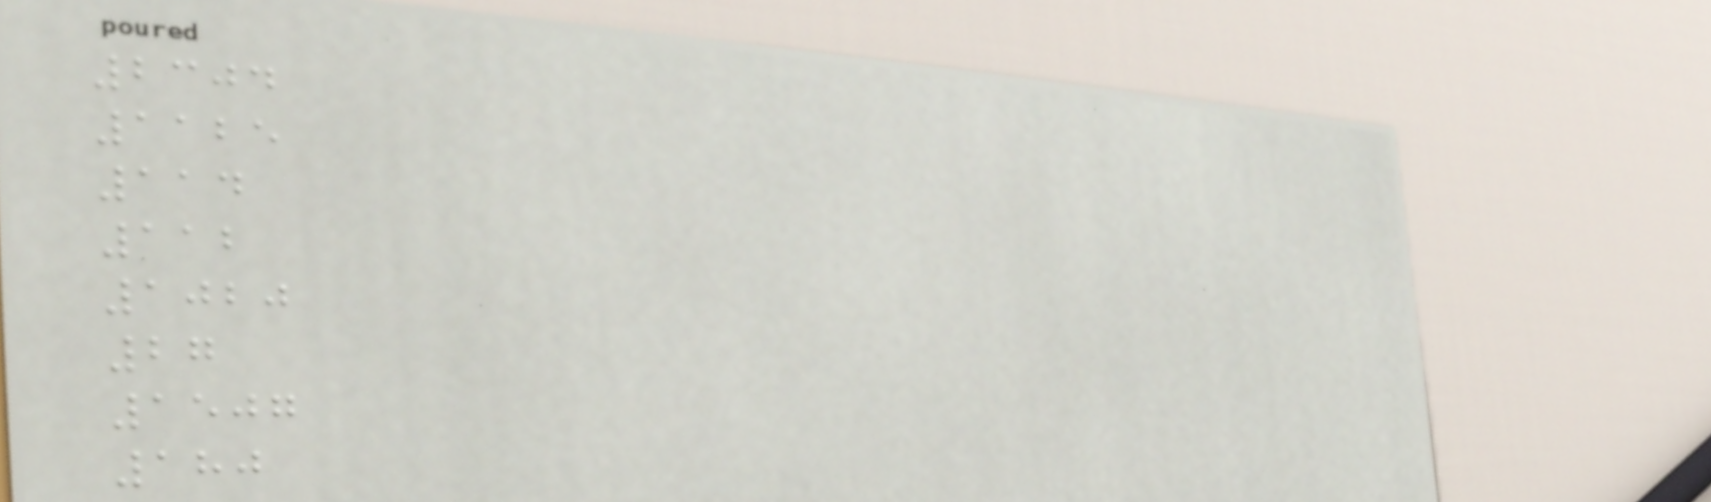2304
1125
114
112
1020
27
1507
180
